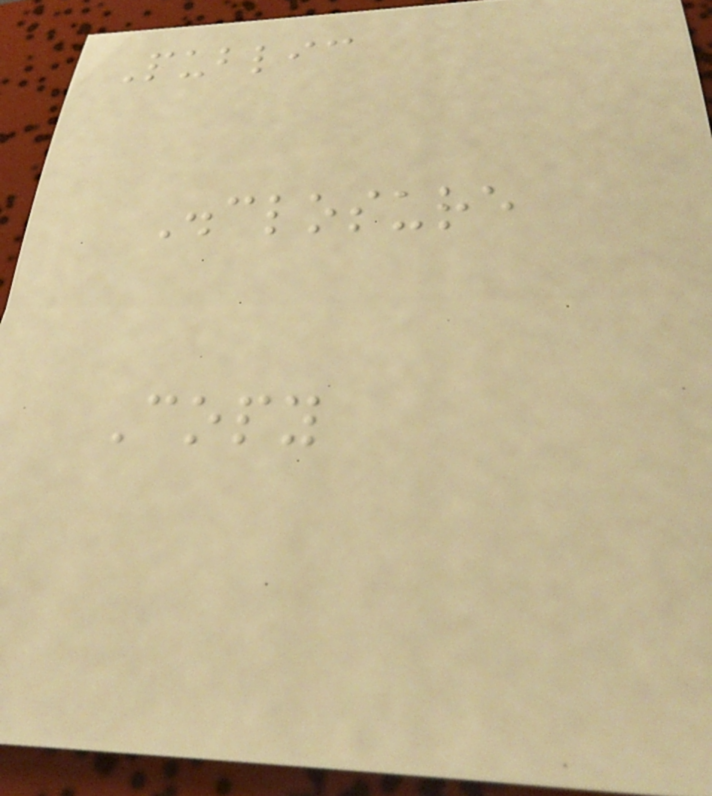Public
Disclosure
Copy
